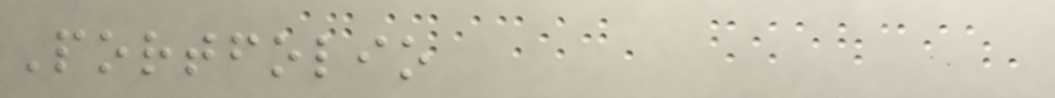Portfolio
